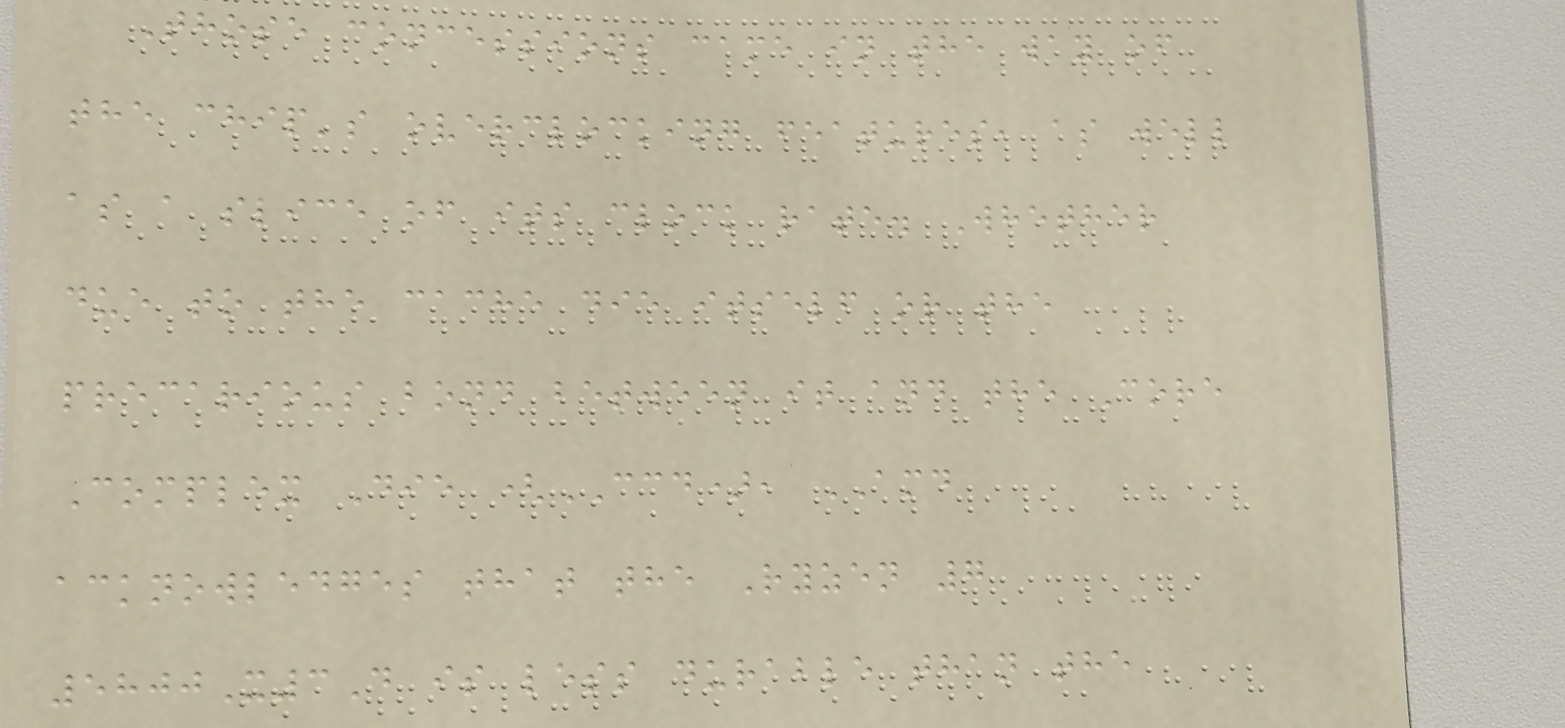Those concessions came in the way of
the chip's overclocking features, as well
as a slice of its clock rate. Whether
due to the cache die itself or the
precarious bond between it and the Core
Complex Die (CCD), AMD
acknowledges that the Ryzen 7
5800X3D is less durable than the
